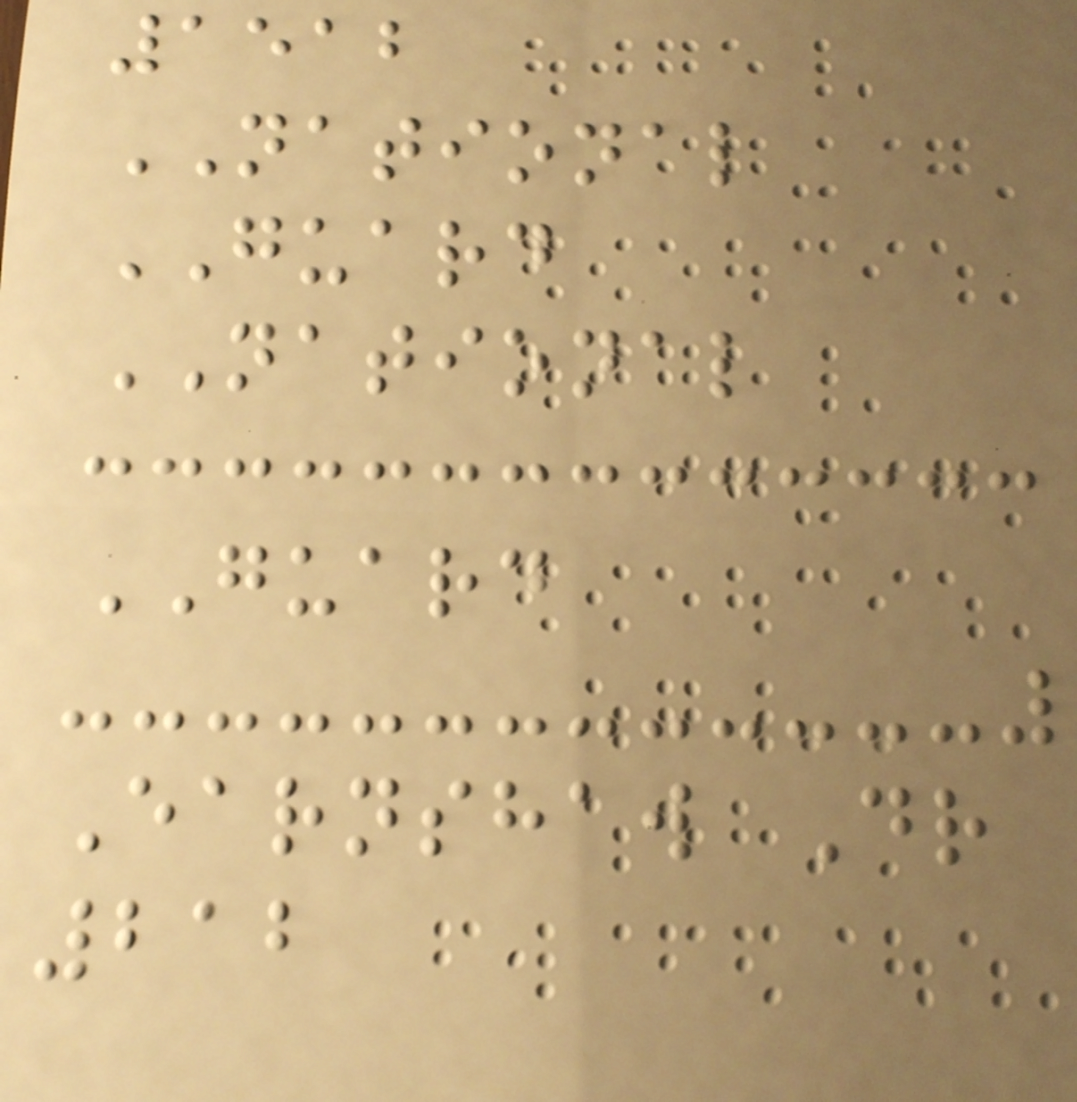1512
NATIONAL
GUARD
NATIONAL
GUARD
Earnshaw Dr
212
